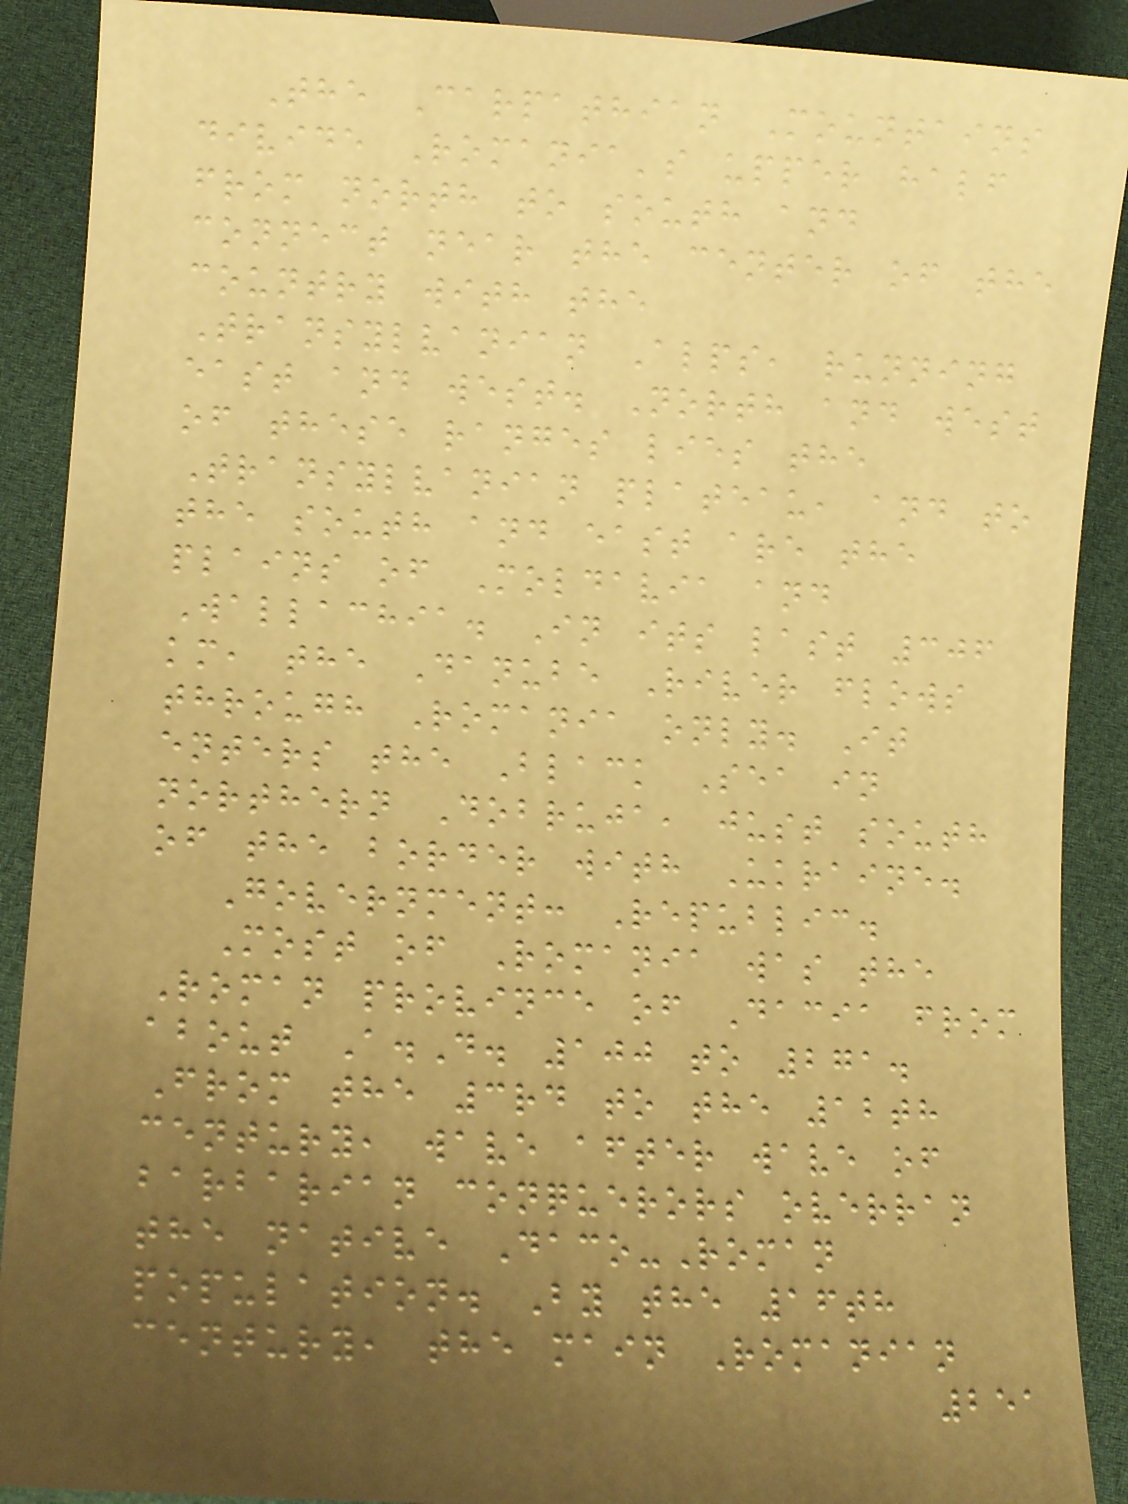The Carpathian Mountains
divide Romania's upper half
from north to south and
connect near the center of the
country with the
Transylvanian Alps, running
east and west. North and west
of these ranges lies the
Transylvanian plateau, and to
the south and east are the
plains of Moldavia and
Wallachia. In its last 306
km, the Danube River flows
through Romania only. It
enters the Black Sea in
northern Dobruja, just south
of the border with Ukraine.
Government: Republic.
Most of Romania was the
Roman province of Dacia from
about A.D. 100 to 271.
From the 3rd to the 12th
century, wave after wave of
barbarian conquerors overran
the native Daco-Roman
population. By the 16th
century, the main Romanian
251
